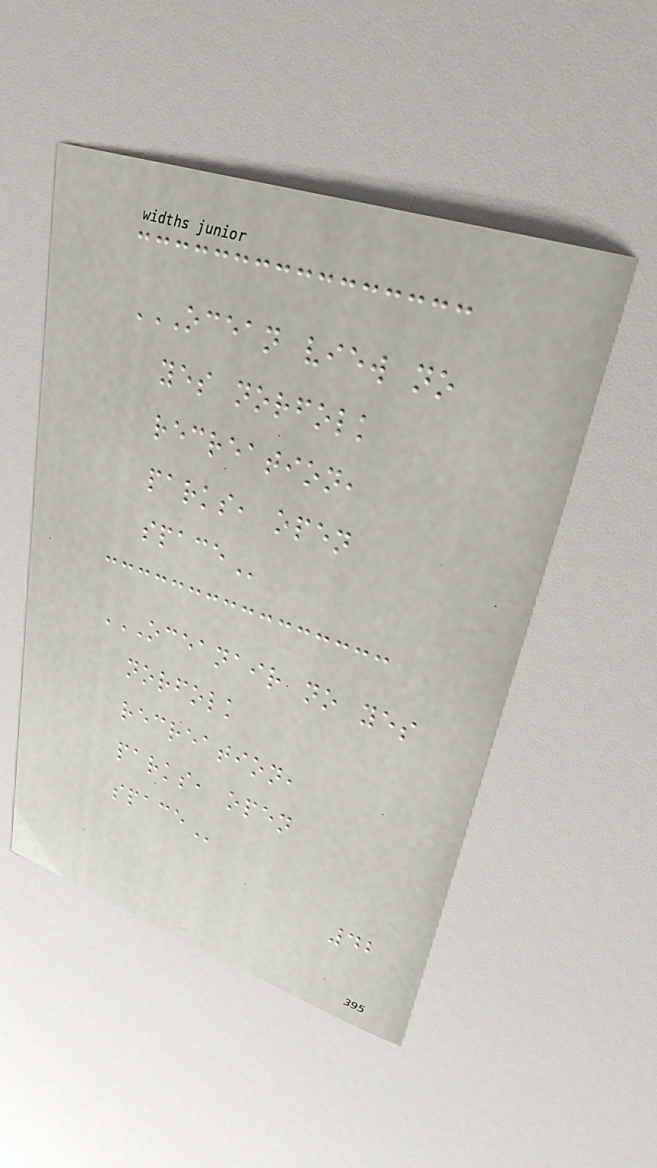OCEAN VIEW NO
YES NORFOLK
RECREATION,
PARKS, OPEN
SPACE
OCEANAIR NO YES
NORFOLK
RECREATION,
PARKS, OPEN
SPACE
42
